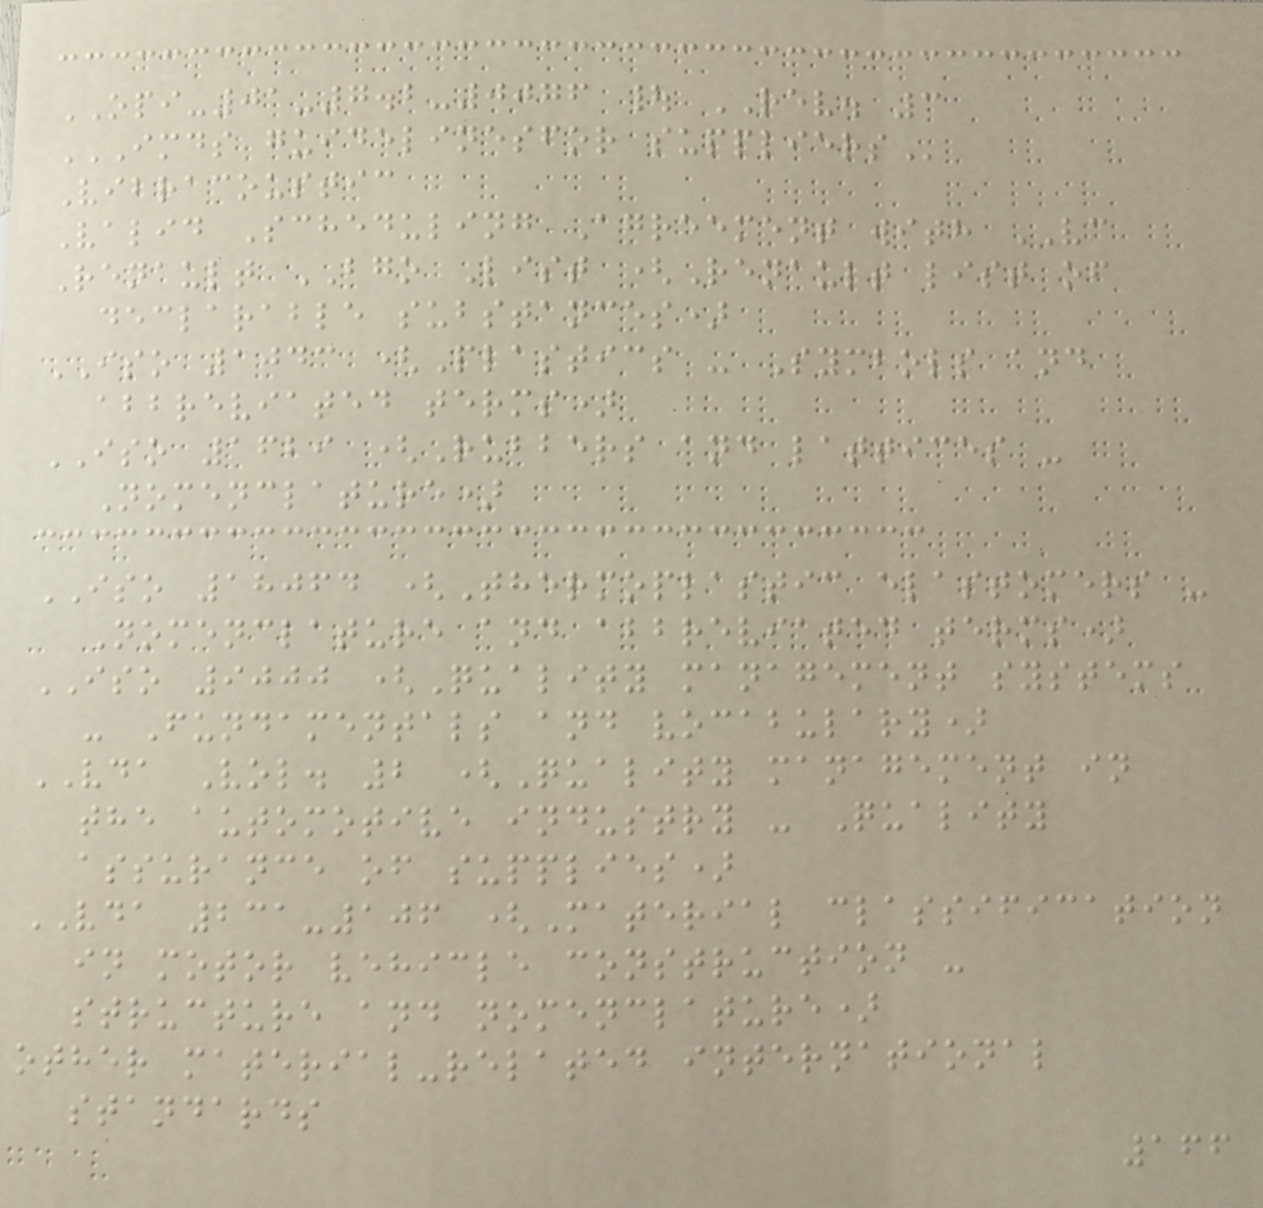OPI-01-7.2-0076 | REV. 3
IMDS GUIDELINESFOR SUPPLIERS
Vibracoustic
Valid Scheduling Agreement with VC
Renault BGO List (Renault list of
declarable substances)
ISO 1043 (Plastics - Symbols and
abbreviated terms)
ISO 1629 (Rubbers and lattices -
Nomenclature)
ISO 18064 (Thermoplastic elastomers -
Nomenclature and abbreviated terms)
ISO 9000 (Quality management systems
- Fundamentals and vocabulary)
VDA Vol. 2 (Quality management in
the automotive industry - Quality
assurance of supplies)
VDA 231-106 (Material classification
in motor vehicle construction -
structure and nomenclature)
other material-related international
standards
166
